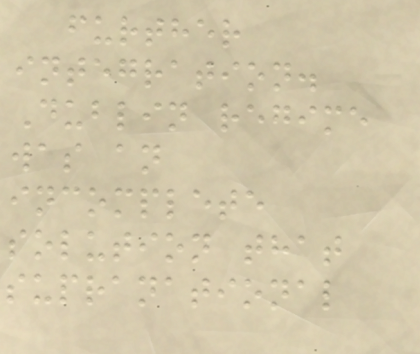further
integration.
Dublin regime
was an
incomplete
solution that
supranational
